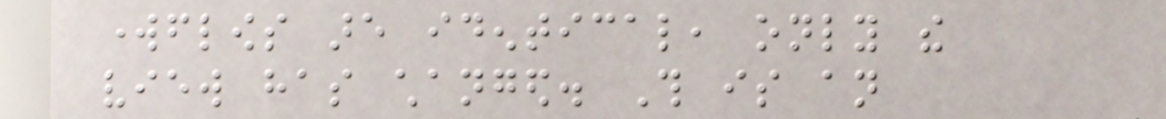workflows are identical, only the
view has changed. This is an
